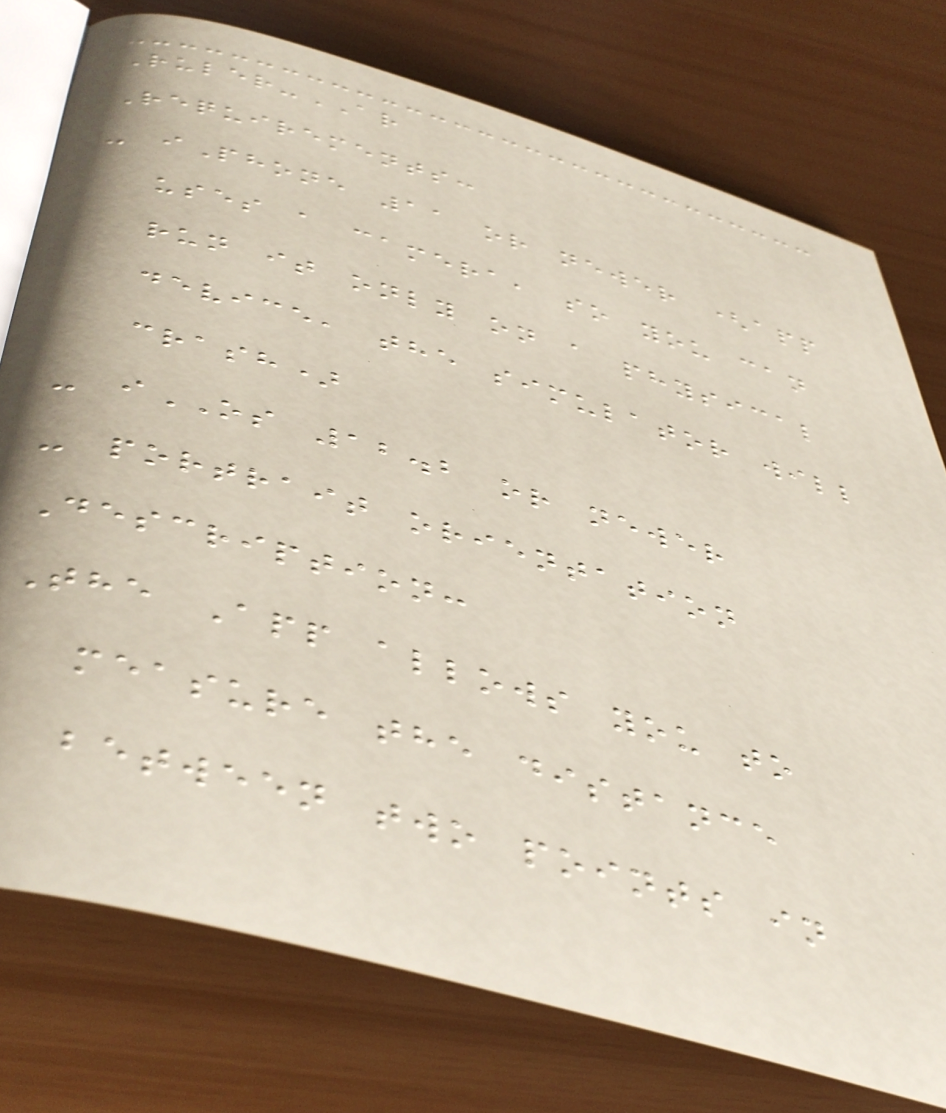Ruler-AR
Requirements:
- iPhone 11 or newer (app
uses a camera, so you can
run it only on a physical
device, the simulator will
crash)
- iOS 12.2 or newer
- portrait orientation
Description:
The App allows you to
measure the distance
between two points in
